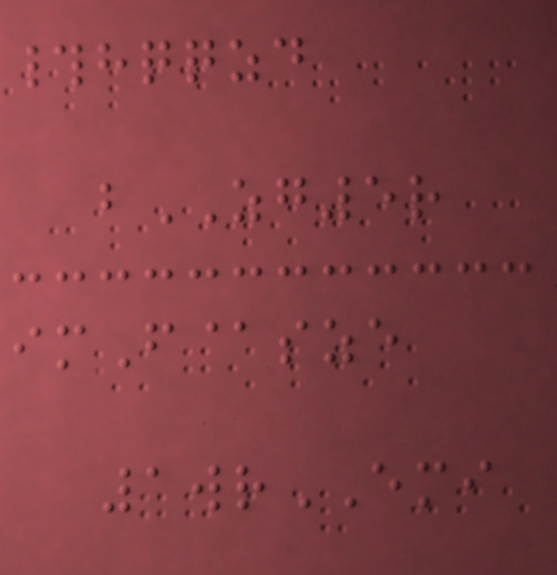#hqqzd
bZG5r
imF@sze
1wrEMI
